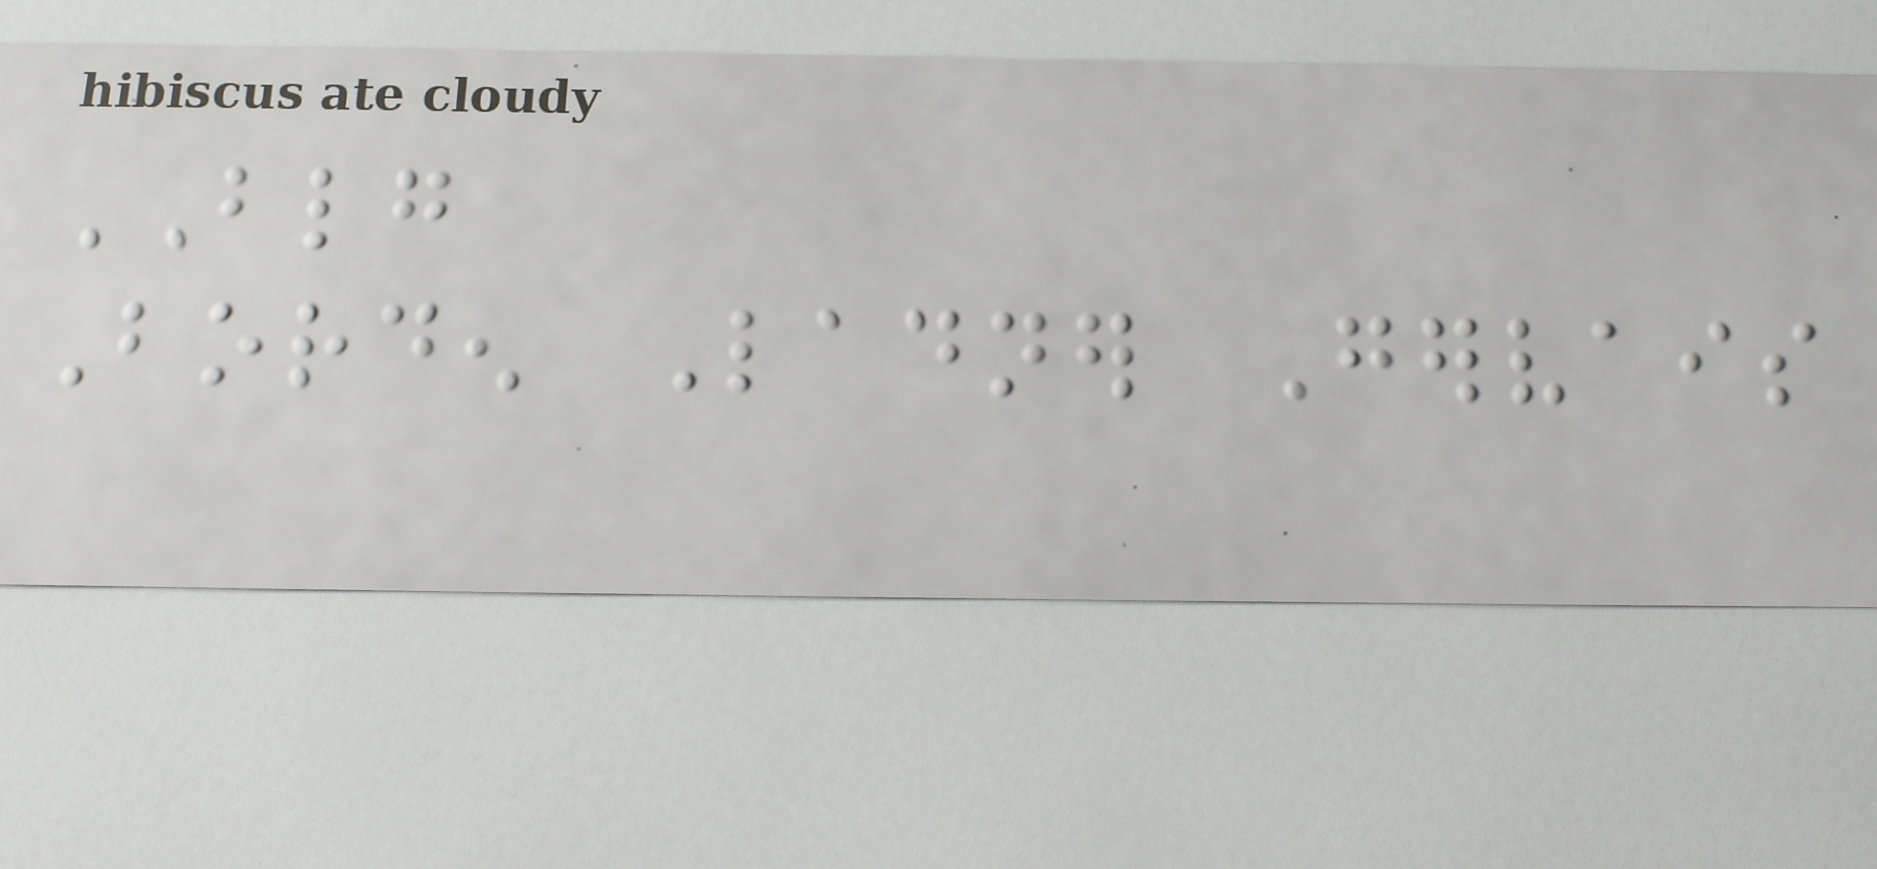BLG
Borden Ladner Gervais
